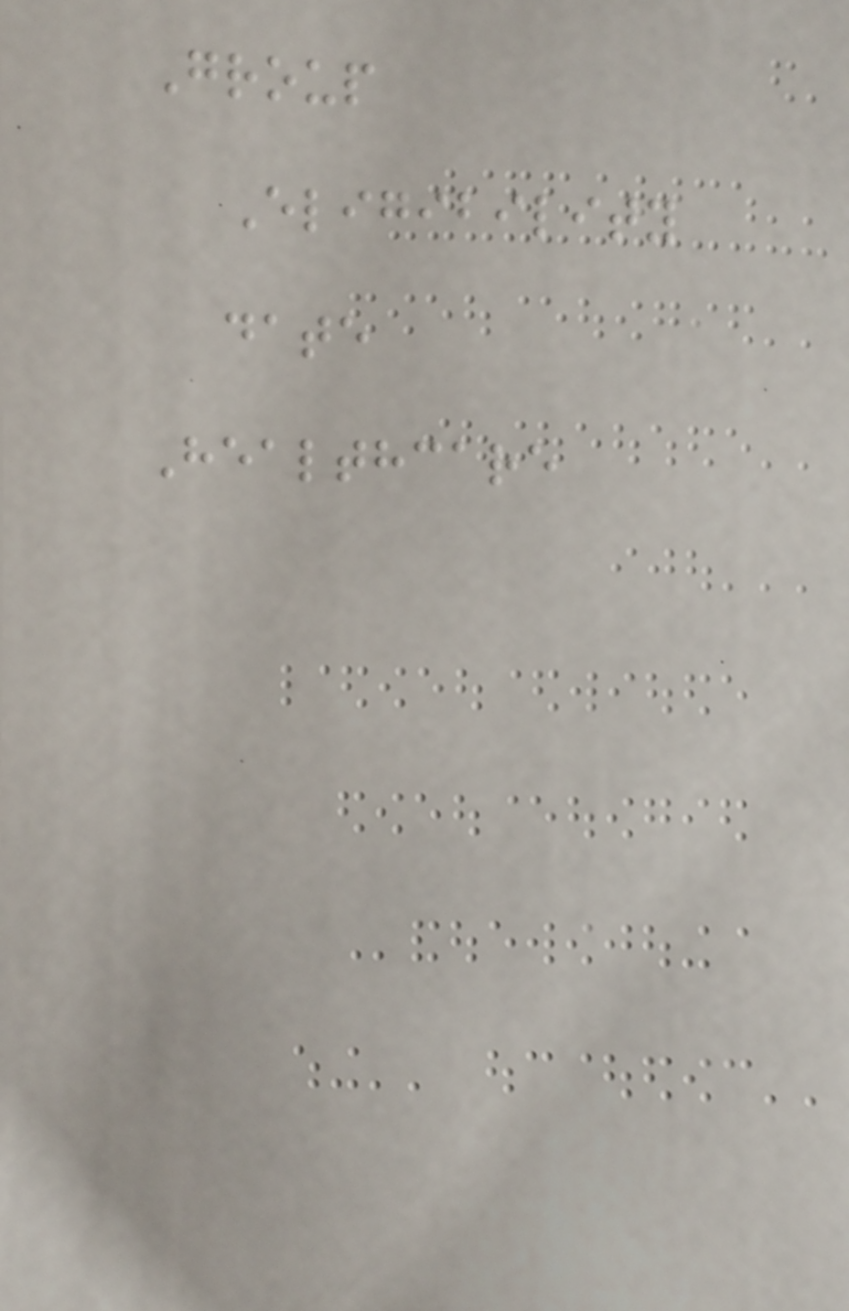Group
Eligibility
date
Healthcare
